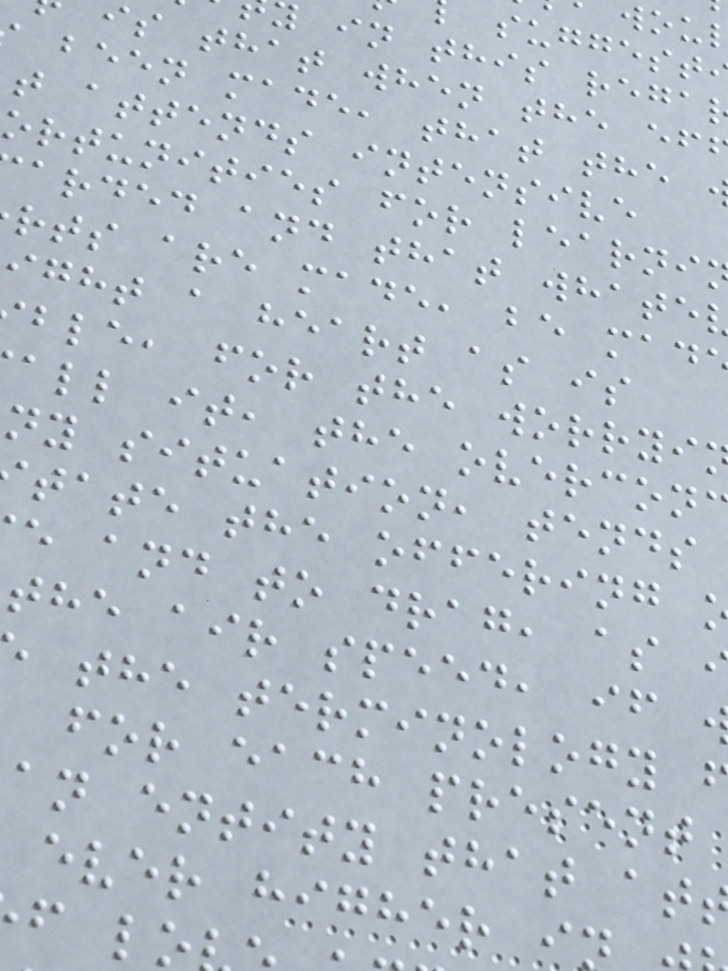in this rega
is that when the ef
been made, that the
t attends intensive
ortunities for learni
arded and that whate
rts are made, be mad
ight a heart as is
ble, for the worryi
all it, the overcon
ny situation, tends
tate the offering
e and to drag, as
the air speed, if
the terminology
for each present
an entity that at
ever higher i
